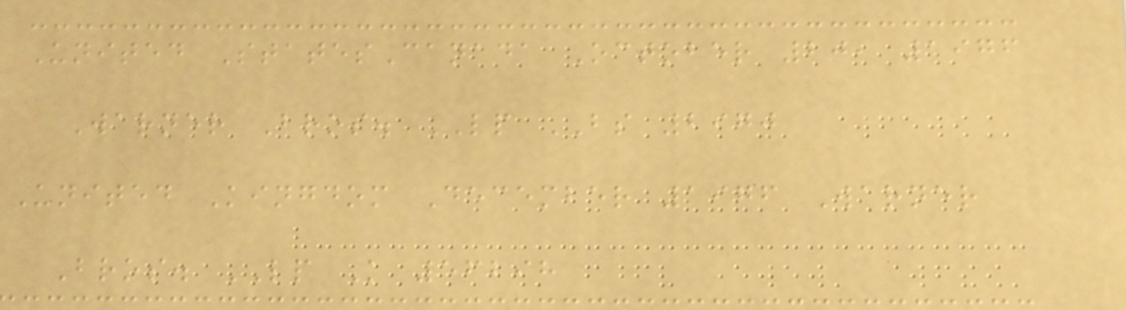United StatesCanada October 20, 1976
Warner Bros. LP BS 2970
United Kingdom December 1976 Warner
Bros. LP K 56298
